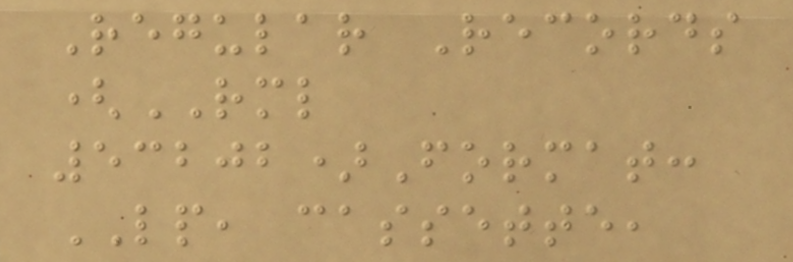Regular Records
(RML
53202)Format:
LP, cassette,
